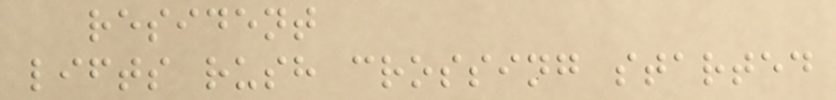resident
lifts rush crossing started
